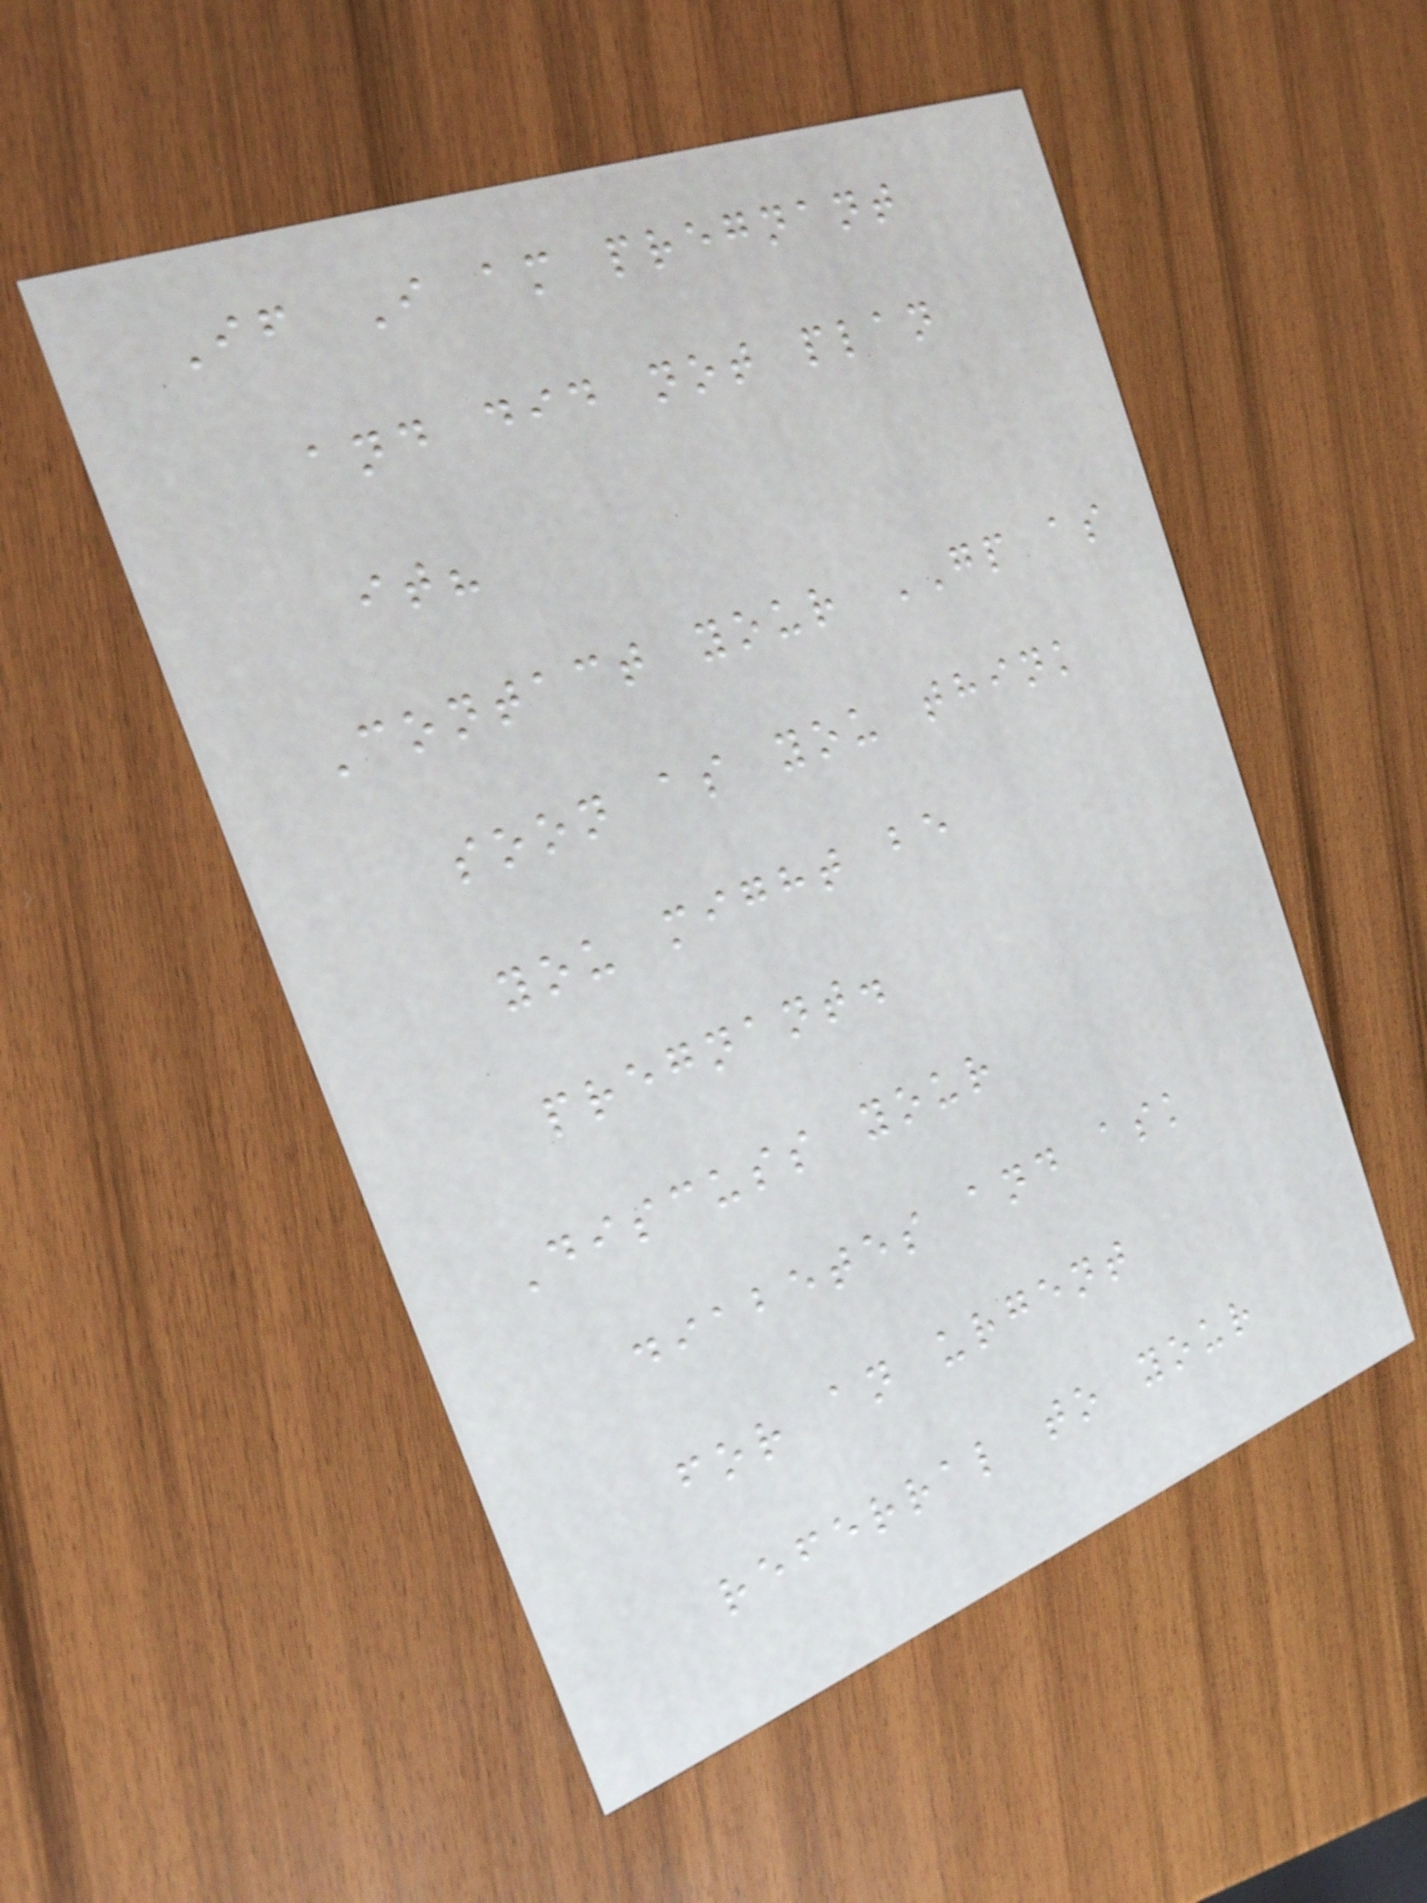If I am pregnant
and did not plan
it?
Contact your GP as
soon as you think
you might be
pregnant.
Discuss your
diabetes and ask
for an urgent
referral to your
